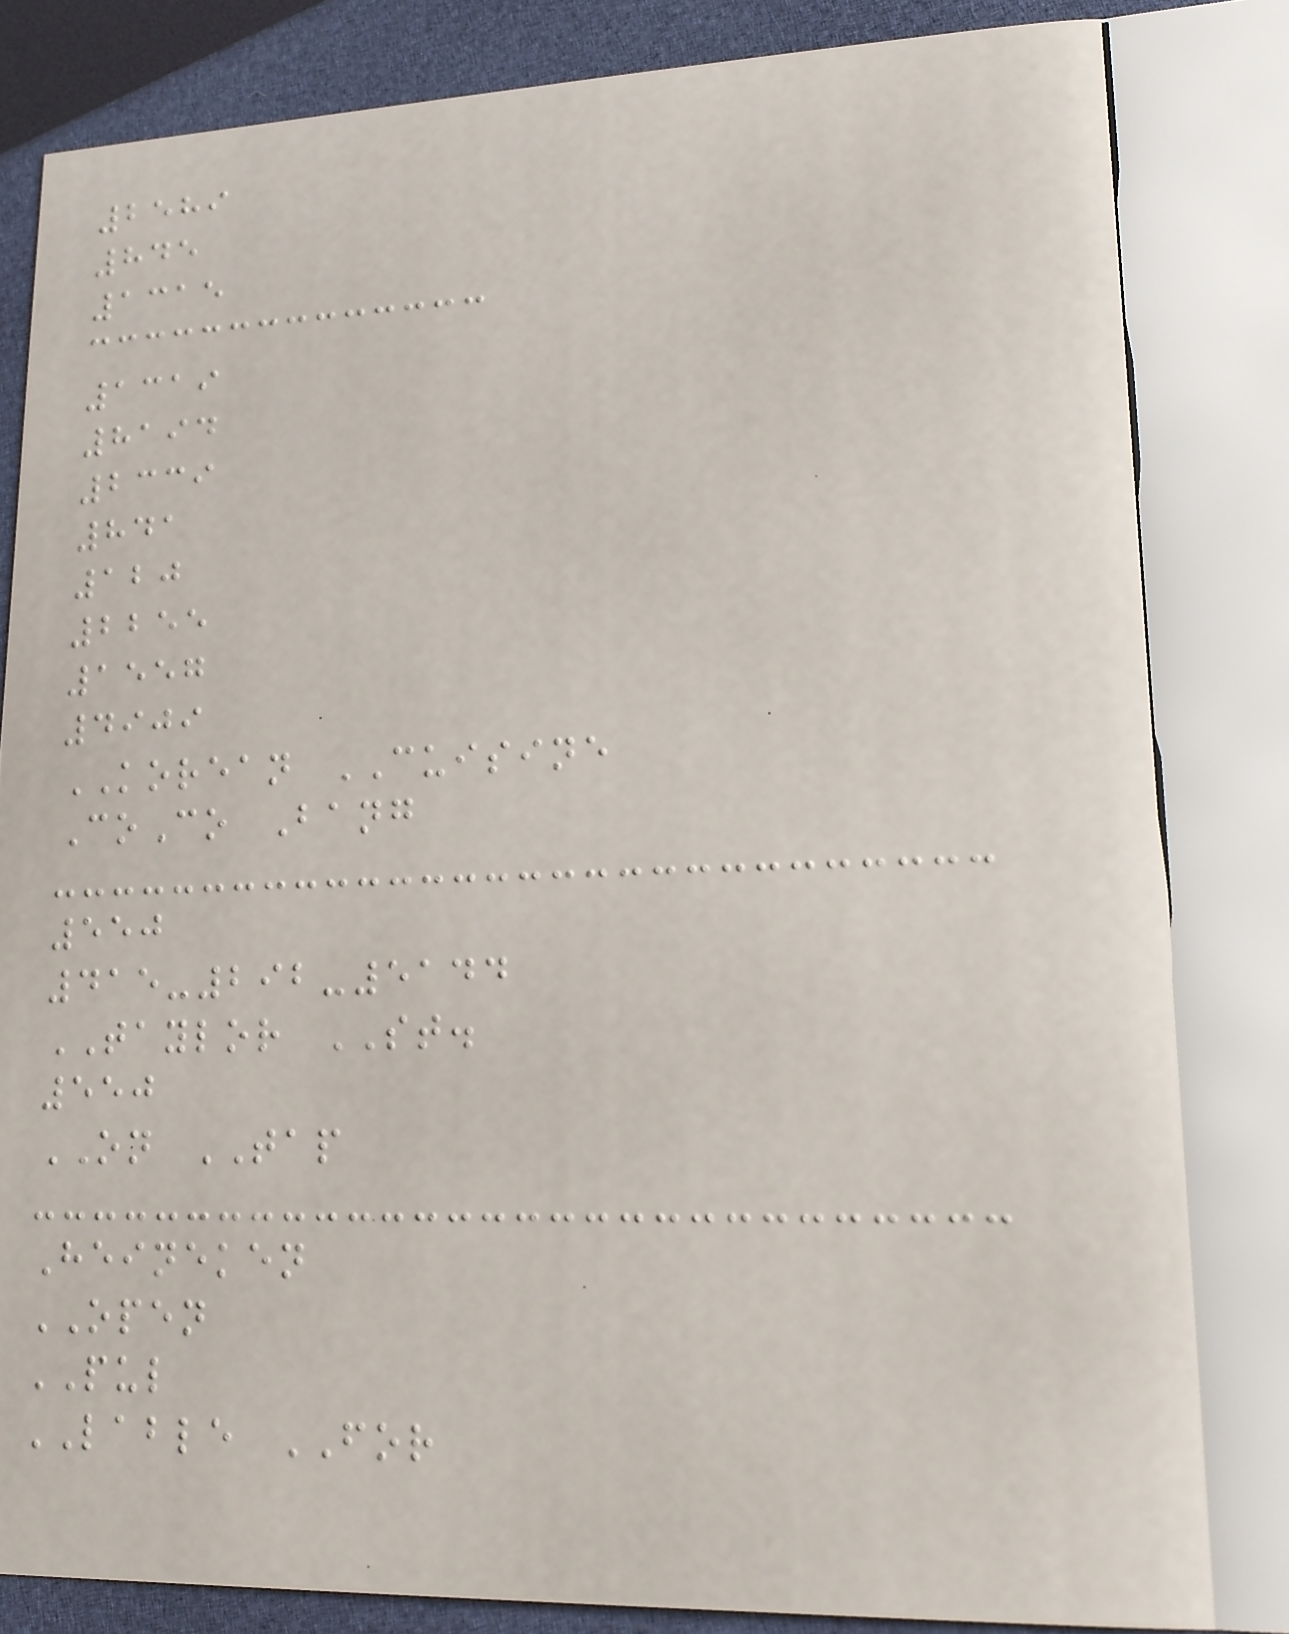2589
845
1315
1319
8194
2339
841
120
2255
1557
4909
KOREAN CUISINE
CoCo Bang
550
415-292-5144
TAYLOR ST.
550
ON TAP
Heineken
OPEN
PUL
LABLE FOR
